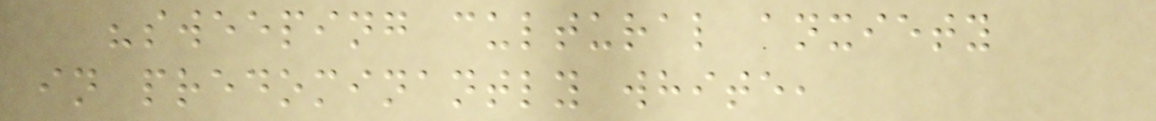"sweeping cultural anxiety
in predominantly white,
